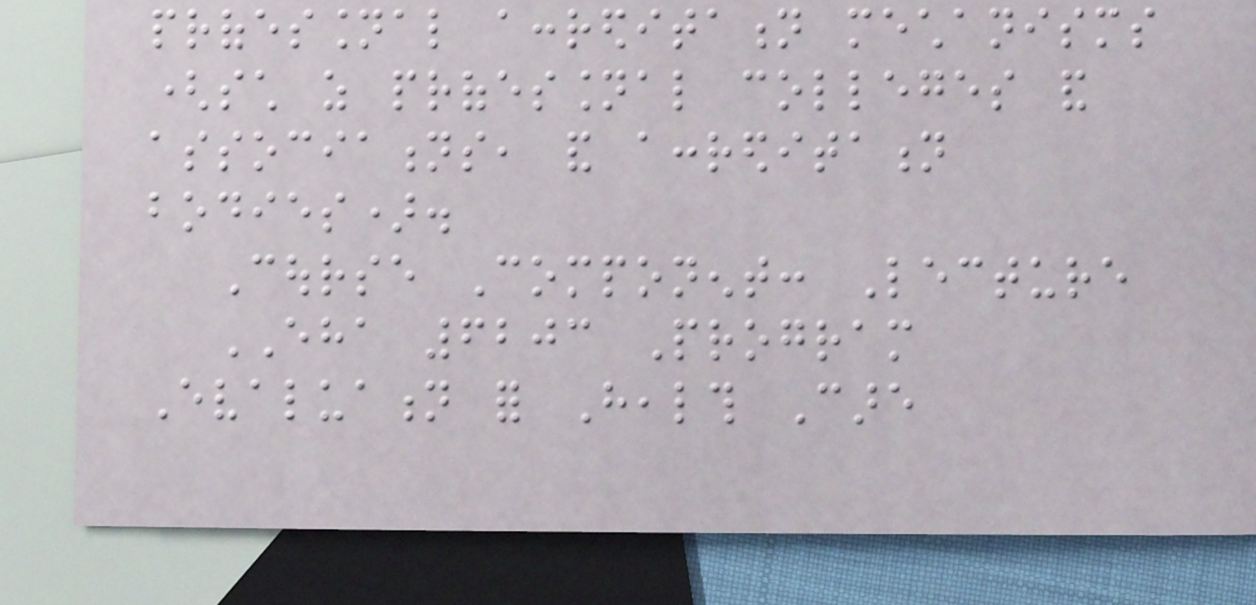professional accreditation mechanisms
(such as professional colleges and
associations, and accreditation
bodies).
Course Component: Lecture
EHA 6203 Program
Evaluation for Health Care
